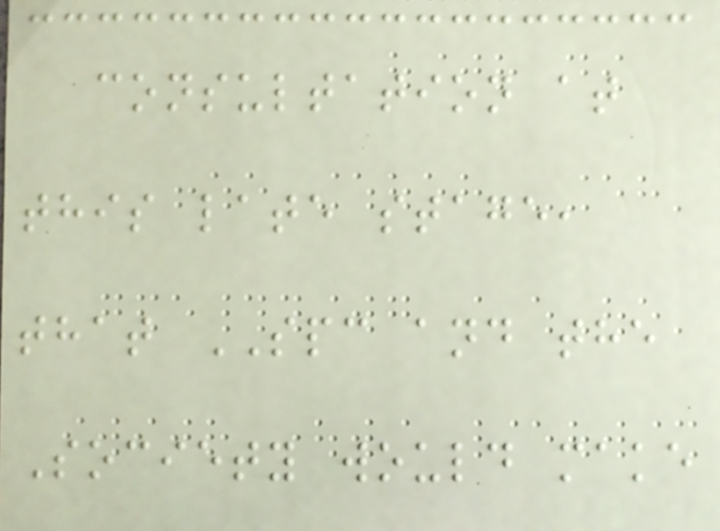consultation at
this late stage,
that SPC and the
Society would make
